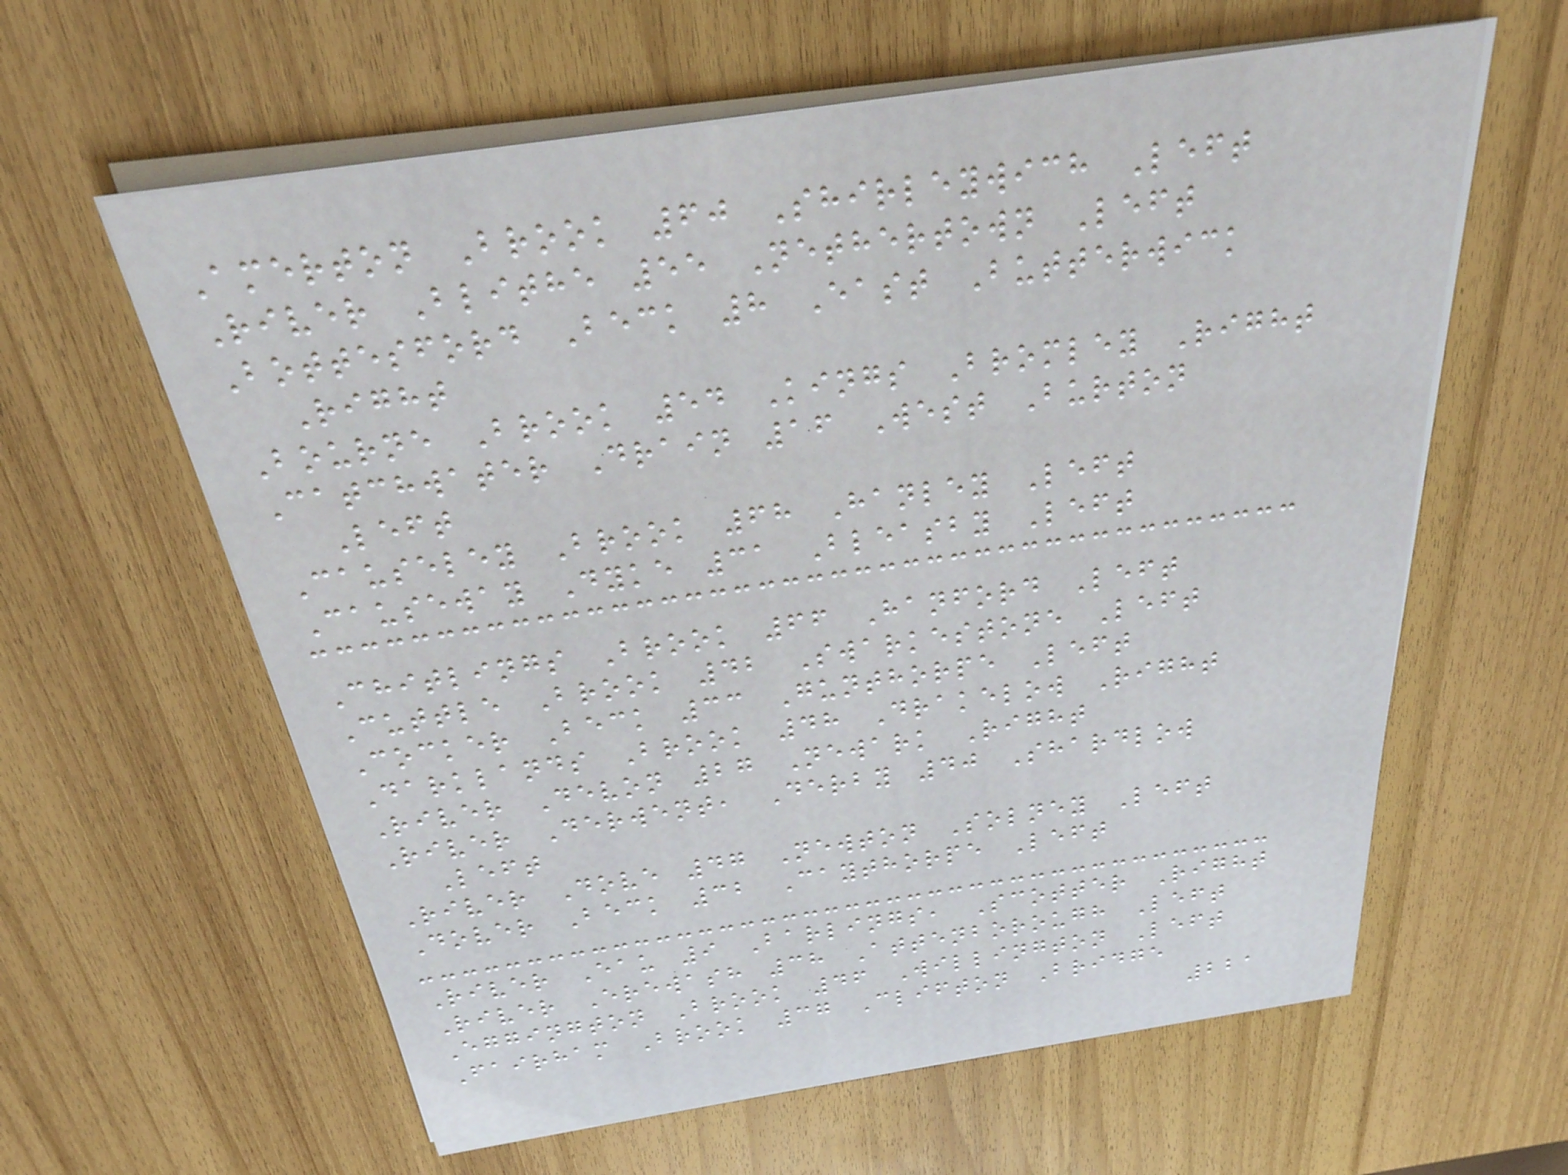Amerton Brook 60 Shirleywich Left
River Blithe 55 Nethertown Left
Bottesford Beck 8 East Butterwick
Right
Bourne Brook 54 Kings Bromley Right
Catchwater Drain 16 West Burton
Left
Causeley Brook 68 Hanley Left
Causeway Dyke 31 Bleasby Left
Chitlings Brook 66 Hanford Left
Cuttle Brook 42 Swarkestone Left
Cocker Beck 33 Gunthorpe Left
Darklands Brook 48 Drakelow Right
River Devon 27 Newark Right
River Derwent, Derby 40 Shardlow
Left
River Dove 47 Newton Solney Left
Dover Beck 32 Caythorpe Left
River Eau 9 Barlings, Scotter Right
River Erewash 38 Attenborough Left
Eggington Brook 46 Willington Left
Fairham Brook 37 Clifton Bridge
221
